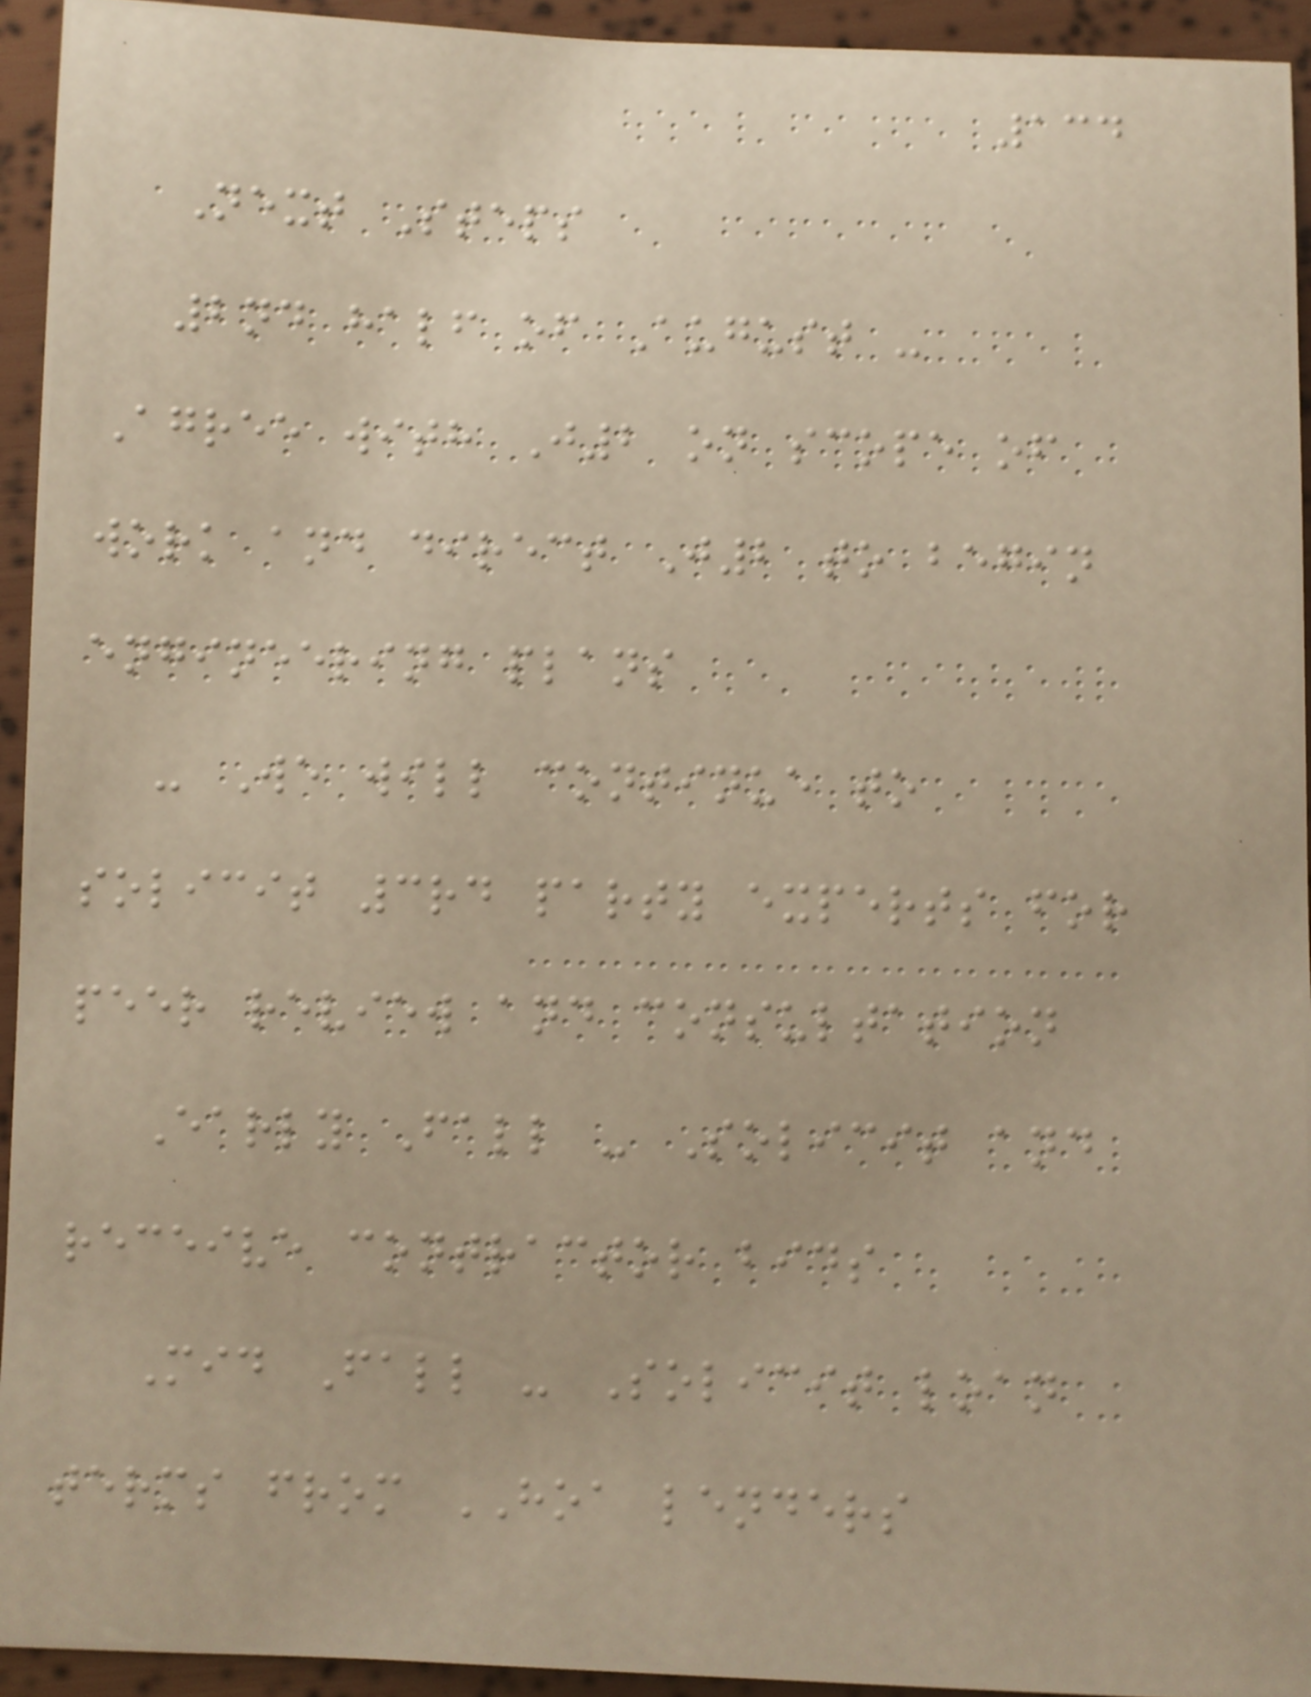134
Next Steps
2nd half of August -
Agree with J2 on scope of
work and direct J2 to begin
engineering plans
- We will continue to
solicit 3rd party experts for
peer review and consultation
Early Fall - Solicit and
receive contractor bids
Mid Fall - Solicit loan
terms from HOA lenders
